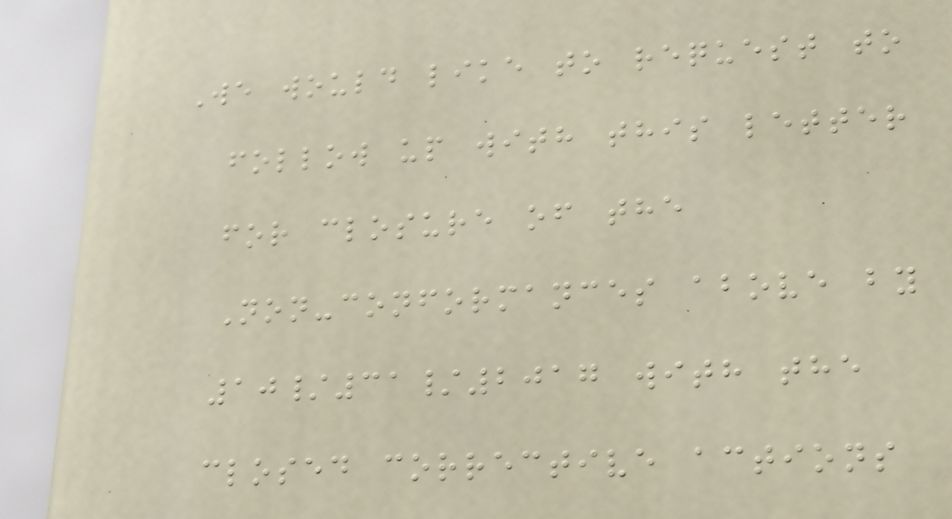We would like to request to
follow up with this letter
for closure of the
Non-conformances above by
10/31/2017 with the
closed corrective actions
